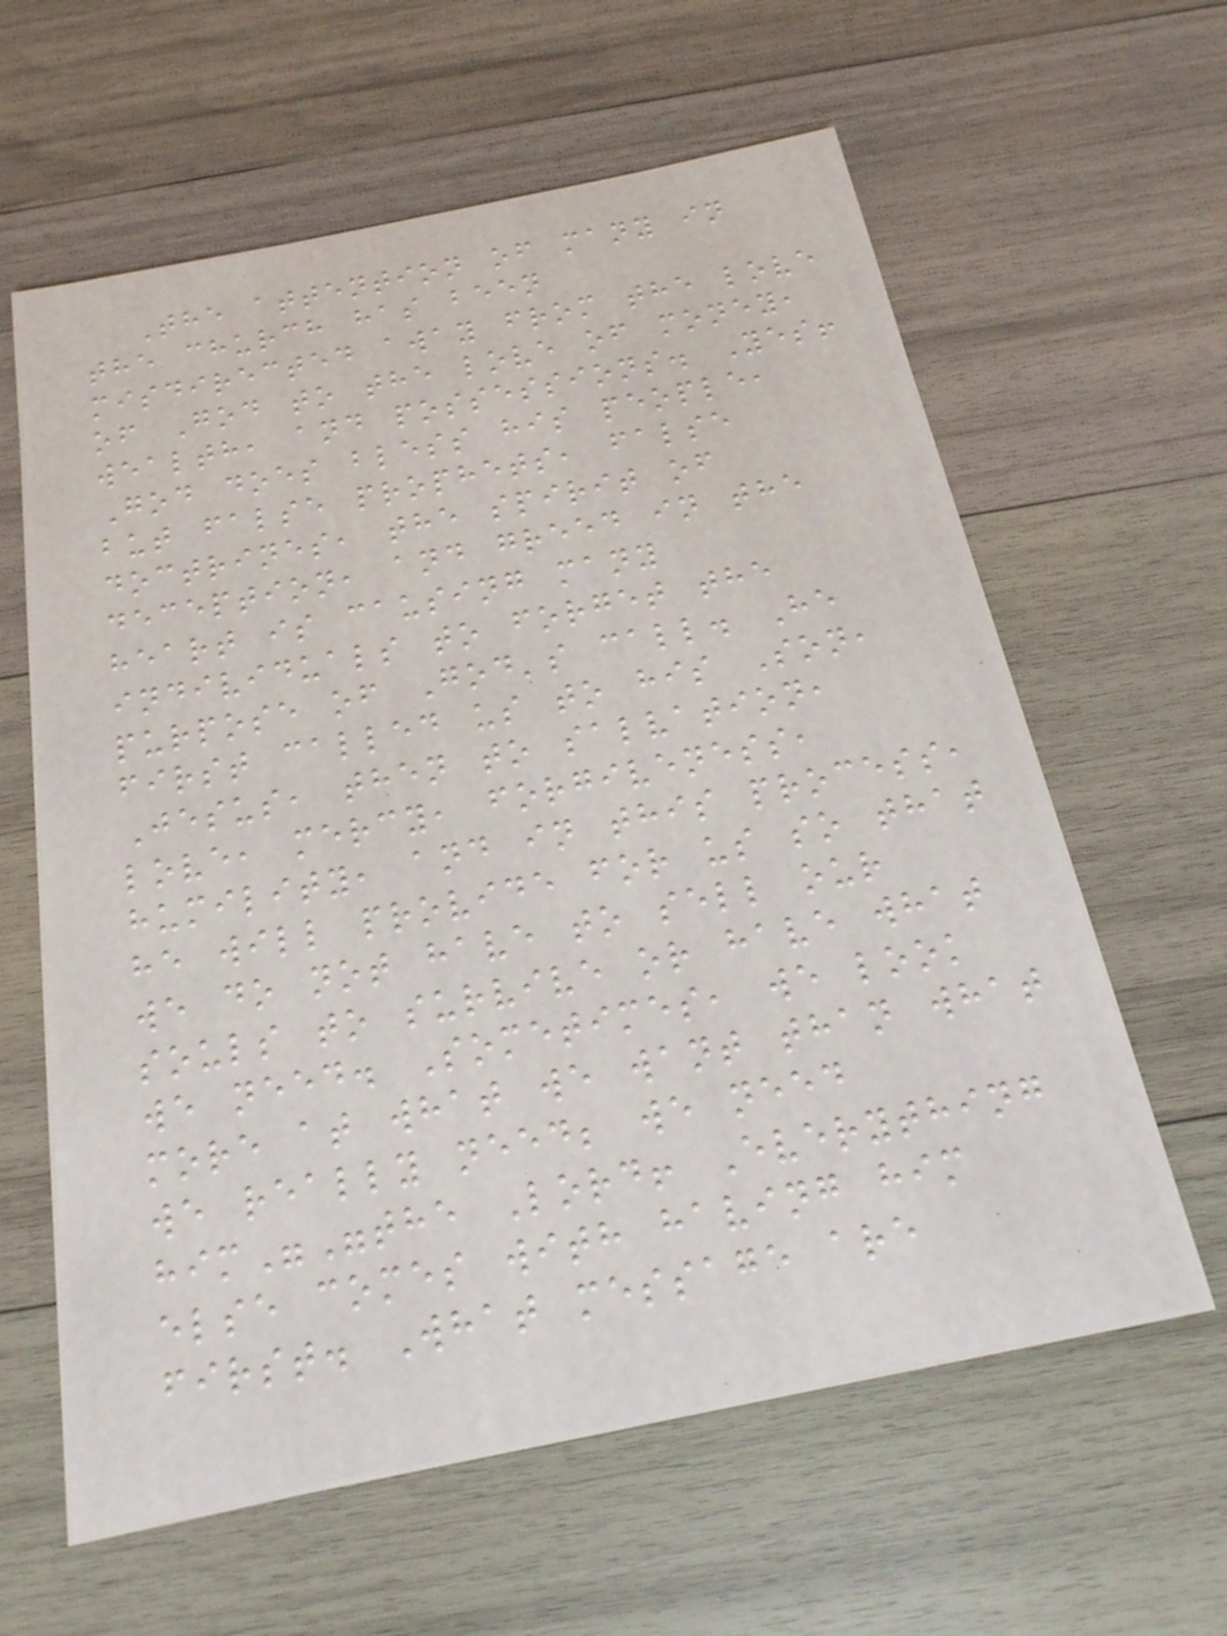The attention of many in
the church has been
misdirected away from the love
of God to the love of money,
wealth, and possessions. Yes!
God does bless his people,
but false prophets, false
doctrines, the spirit of
deception, and greed in the
heart is causing many
individuals to forget the
purpose of God's call. He
first called us to his Son,
Jesus, then to salvation,
love, mercy, forgiveness,
humility, and in this process,
he will provide for us so that
we do not have to sell our
souls to survive or have what
we need. Sometimes, we look
more at what we want than what
we really need; we need
him""the Lord! Everything
else comes with having him
first. What message are
